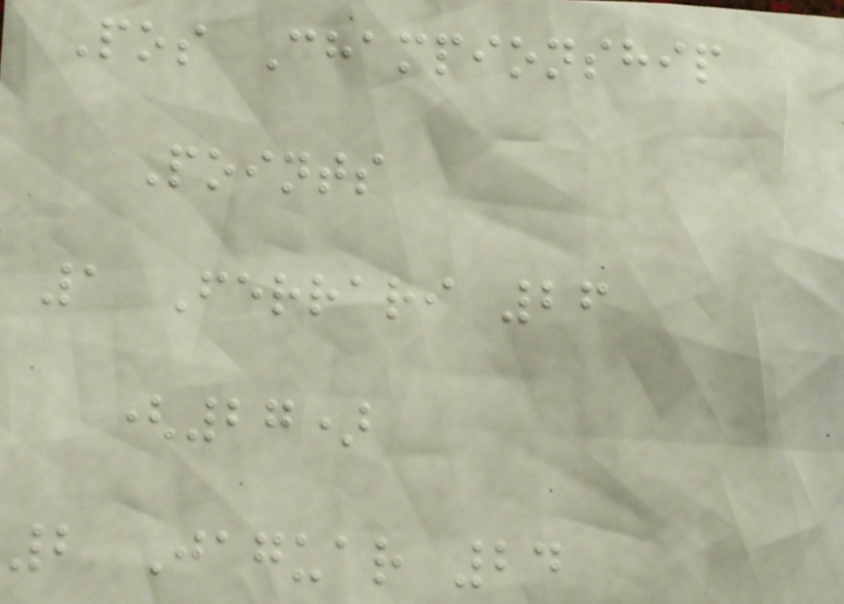Pos Championship
Points
1 Ferrari 26
(27)
2 Jaguar 24
